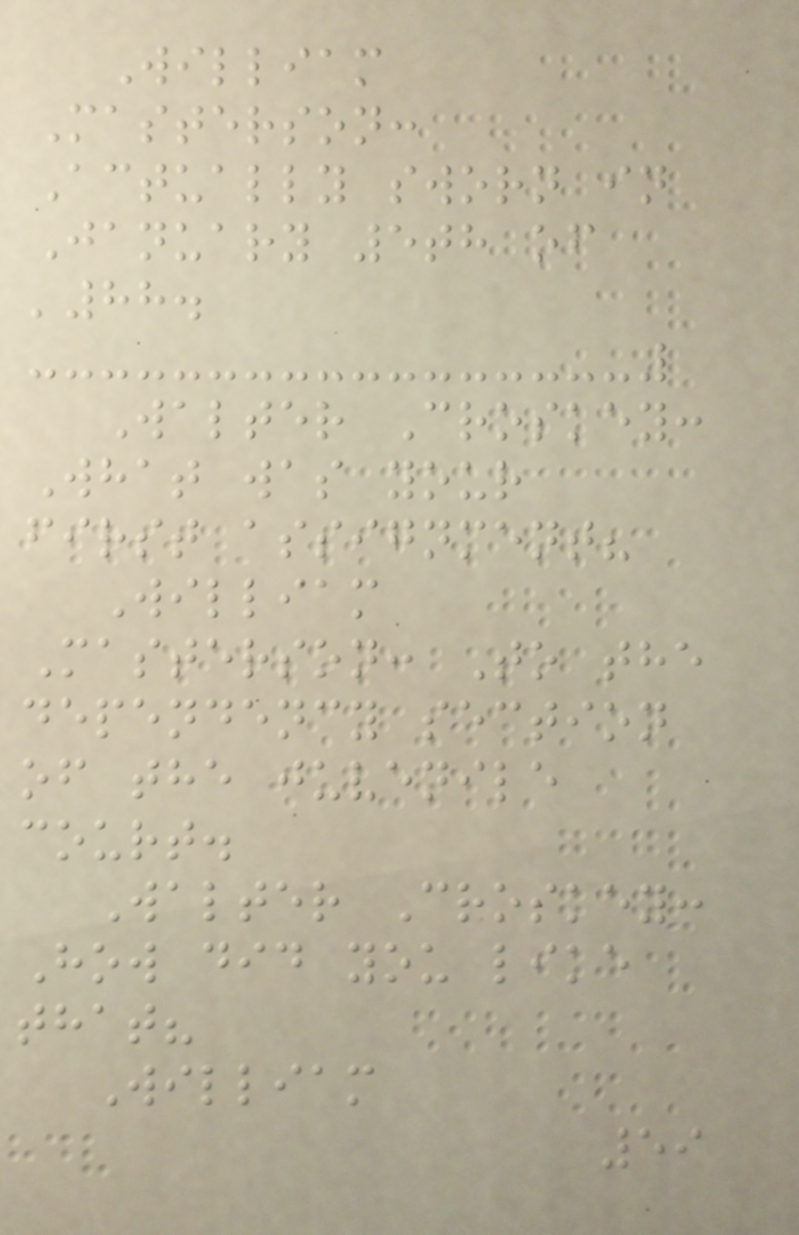William
Masterson:
Actually sworn in
January 5th of
'88.
Walter Croskey:
What was your
first assignment?
William
Masterson: To the
dependency section
of the juvenile
court.
Walter Croskey:
How did you like
that?
William
59
